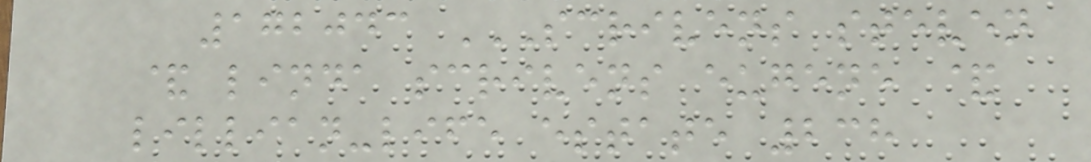172043 SCRIVENS STEVEN
& LINDA SCRIVENS EUGENE &
LILLIAN-LIFE ESTATE 238
